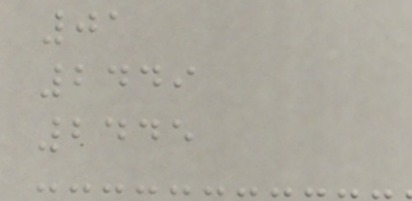01
2449
2445
